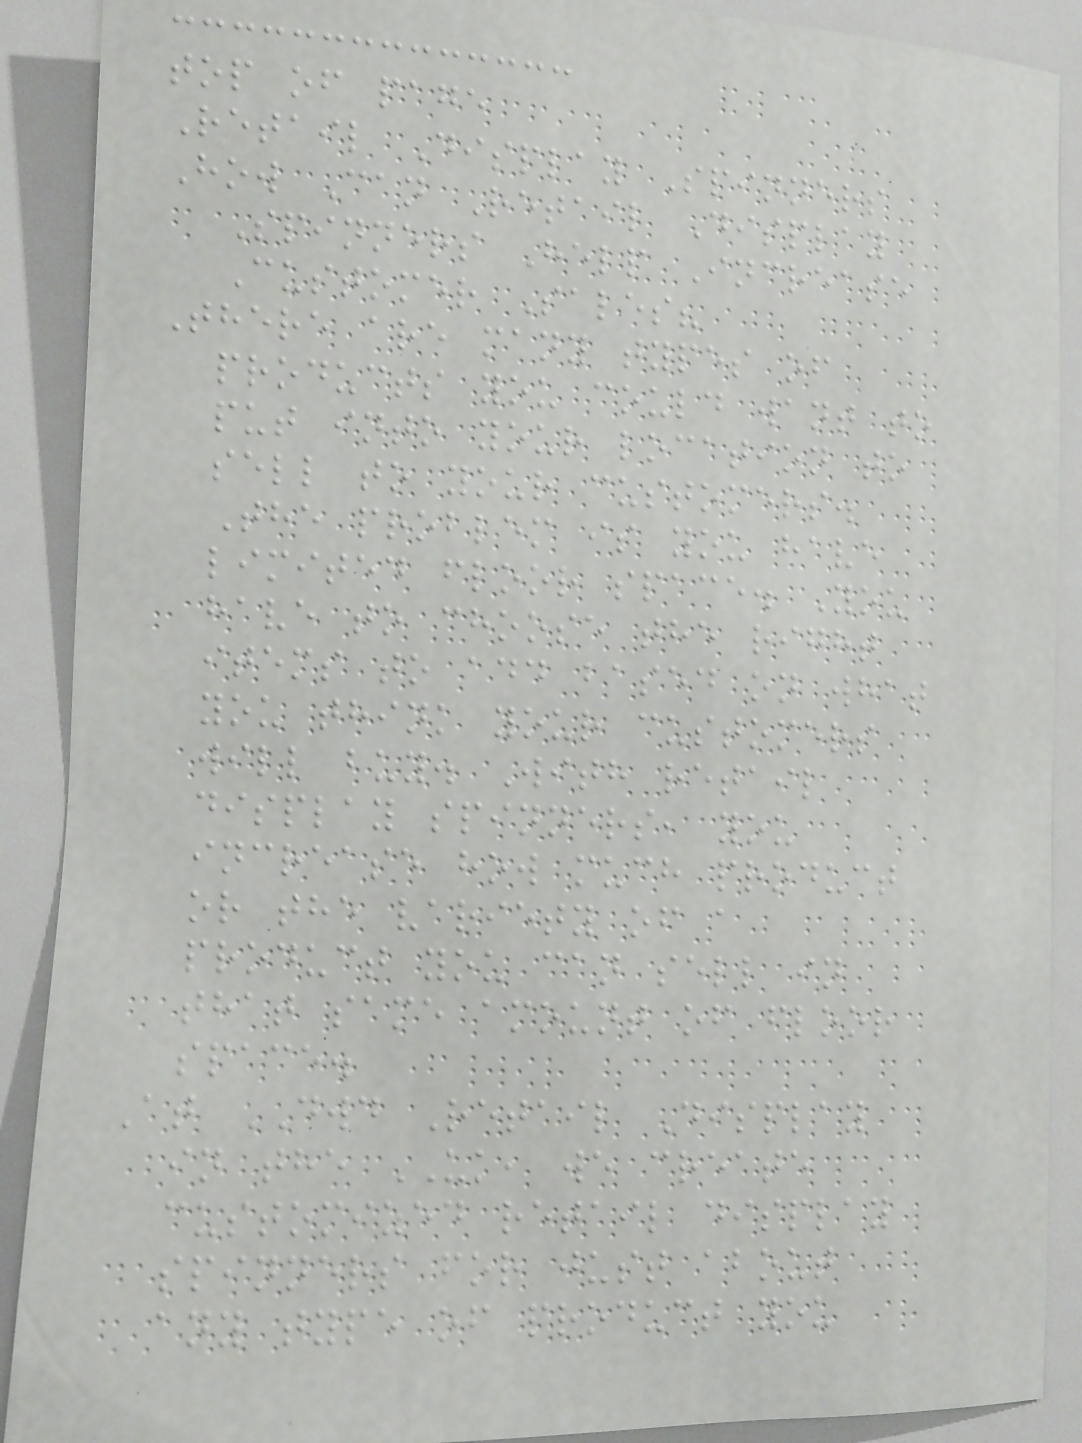top of page
Retail Display Spinners
How Can Retail Display
Spinners Help Increase
Customer Sales?
There are many types of
products you could want to
put into your location to
sell to your customers.
The problem is you have
limited floor space. You
have to choose the right
items to add based on what
you think your customers
will buy. With retail
display spinners, you
increase how much product
or the variety of a
product you can sell in
that same amount of floor
space.
At DWD Retail Display
in the UK, we create
customized retail display
spinners for just about
any type of product you
